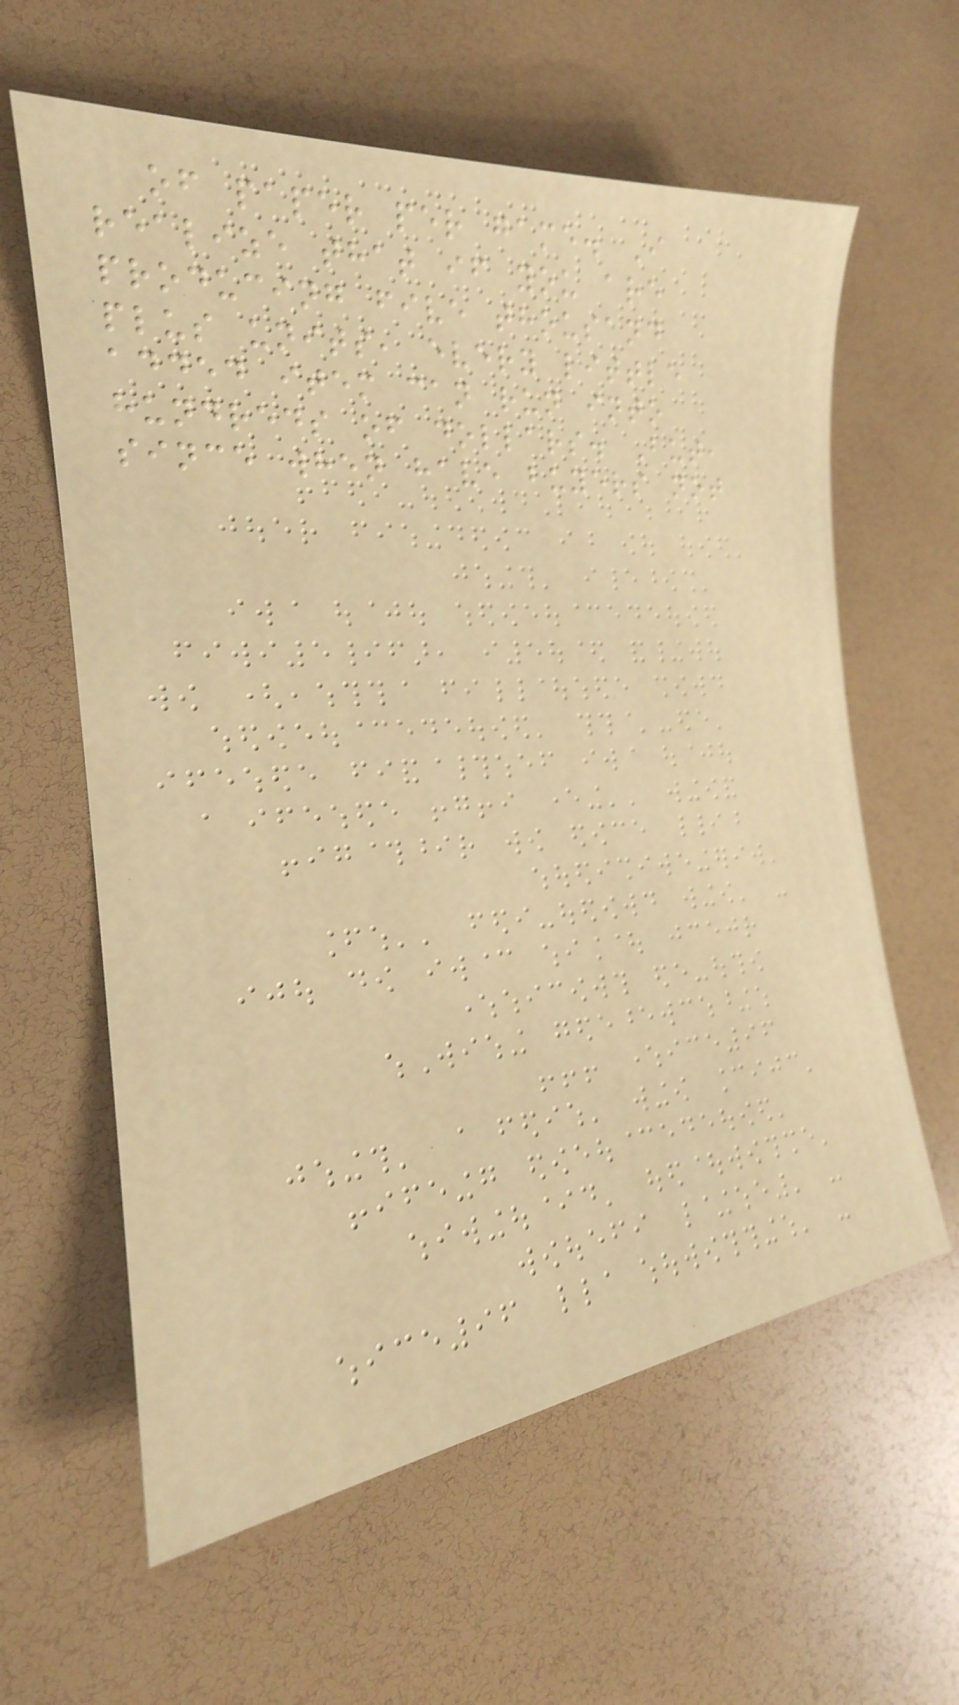of paper per game. I
realize that if you are
producing five thousand
plus units, every little
added item can run into
hundreds of dollars. But,
since when have buyers not
